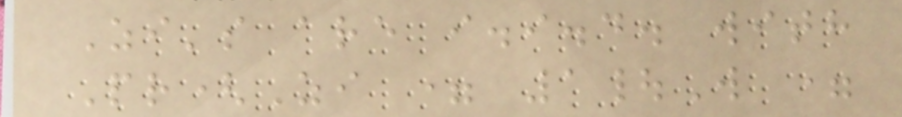Zi's are i.i.d. with
Pr(Zi = 1|W =
